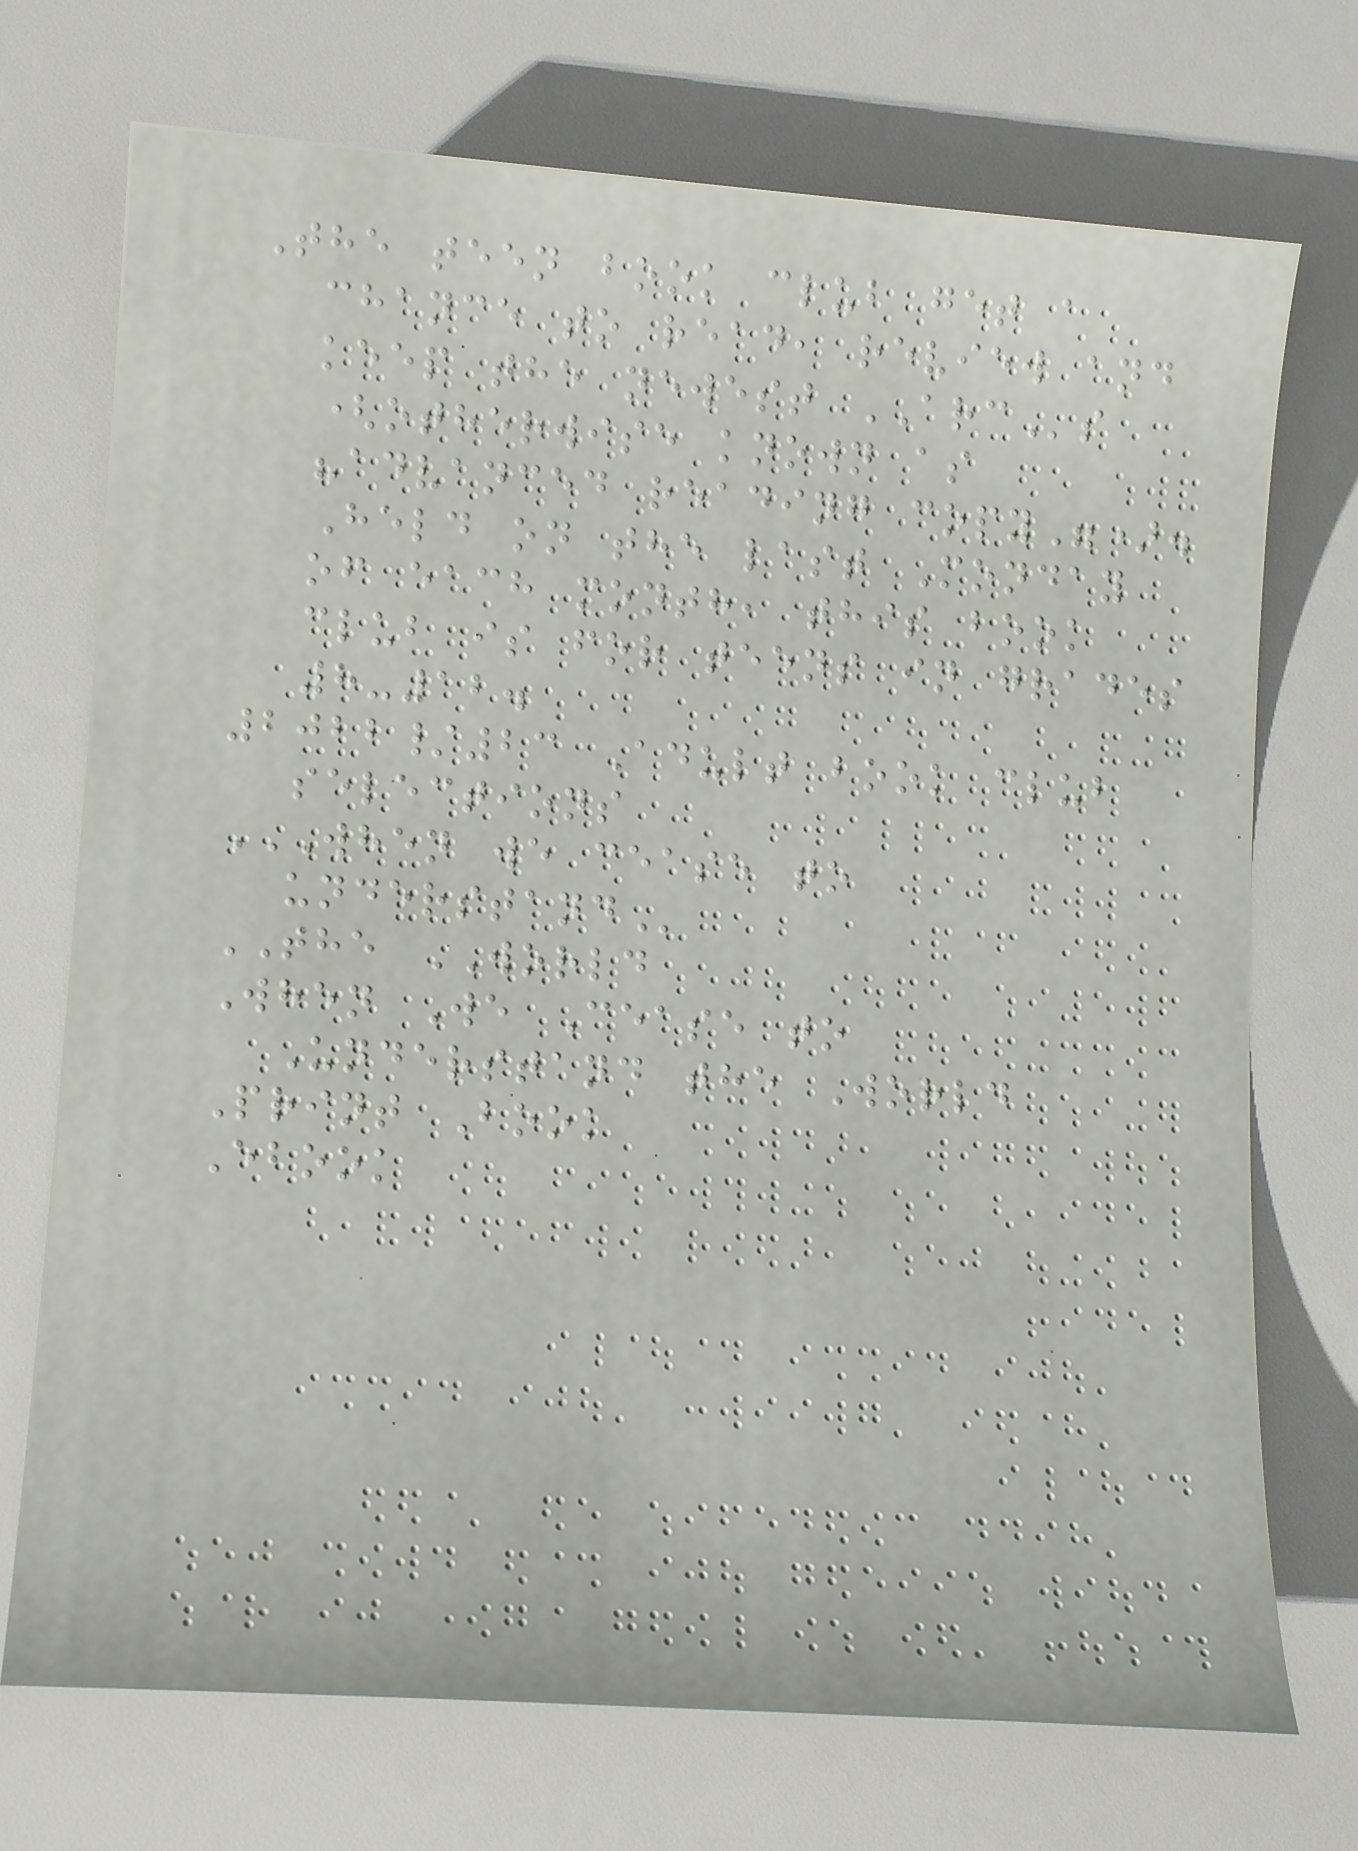The teen book club get a
chance to read, review and
keep the newest ARCs
(otherwise known as
"advanced reading copy").
Held on the last Monday
of each month, this book
club is for teens in grades
8-12.
2022/23 Adult book club
selections
WHEN WE CEASE TO
UNDERSTAND
THE WORLD
When We Cease to
Understand the World
Print Book
Ebook
